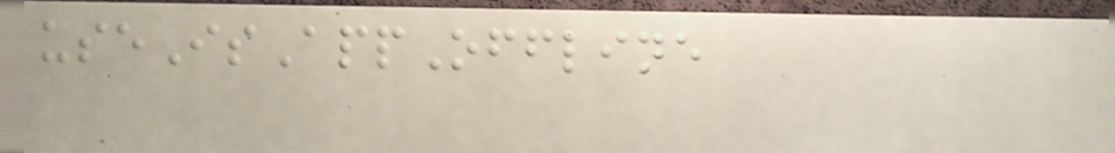useIsAppOffline
